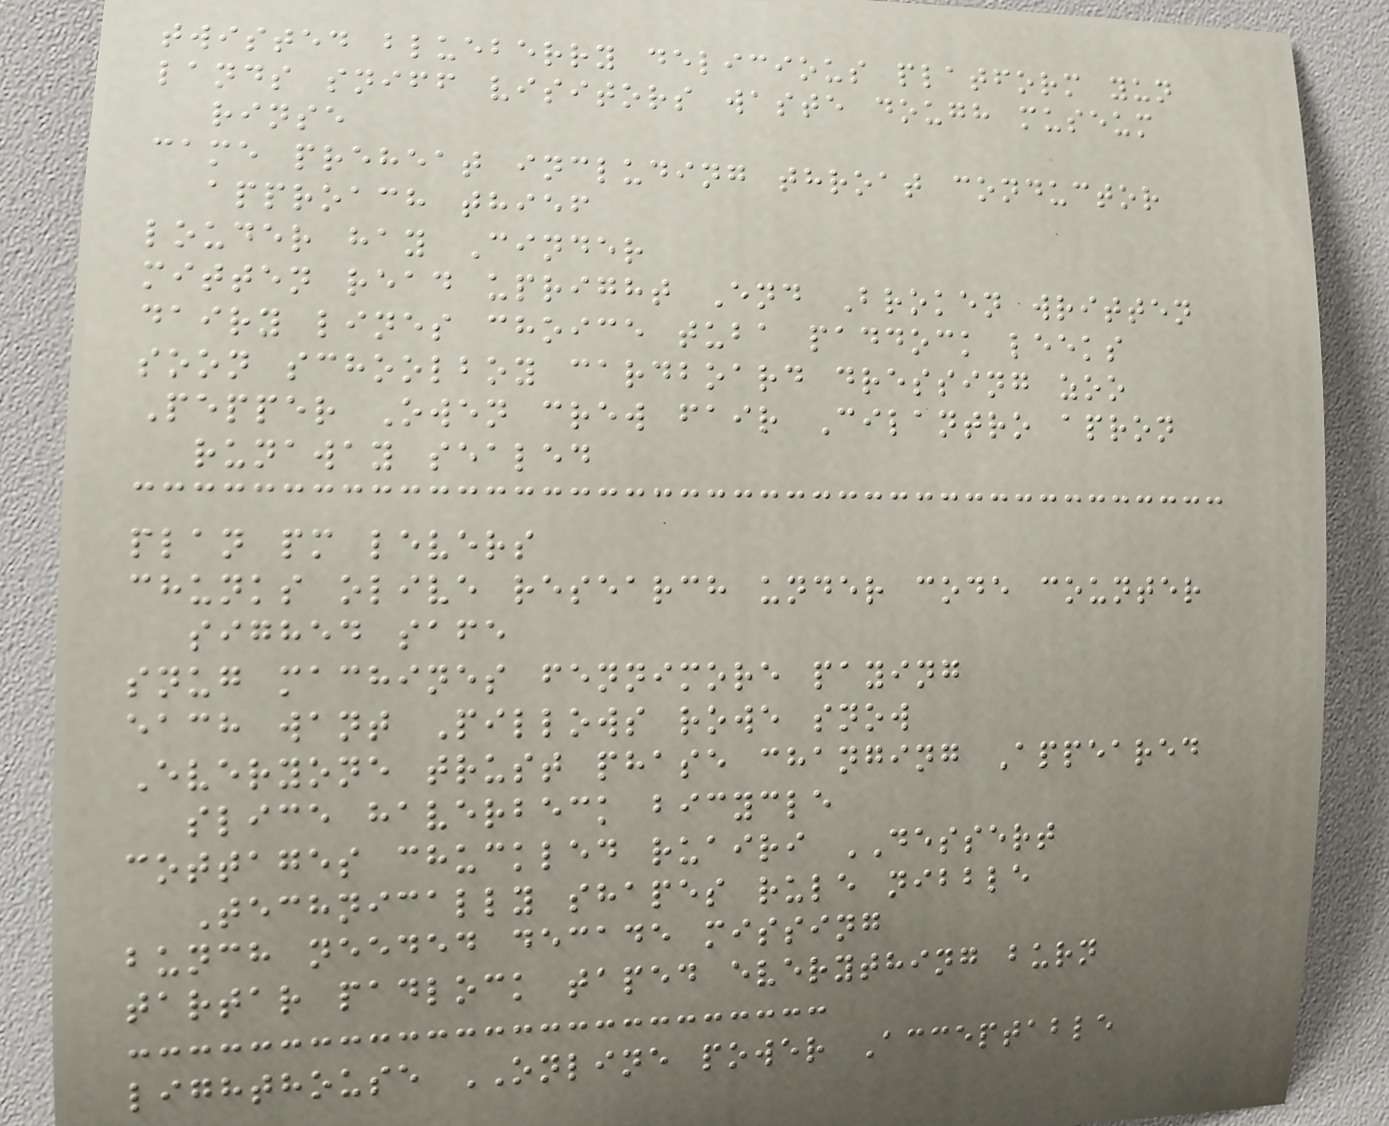twisted blueberry delicious platform yun
lands sniff visitors waste dough museum
rinse
came preheat including throat conductor
approach thief
louder hay Cinder
mitten read upright End Broken written
dairy lines choice tuba paddock leeks
soon schoolboy cardboard dressing zoo
Pepper Owen crew fair Cilantro apron
runaway sealed
plan pm levers
chunks olive research under code counter
sighed safe
snug machines fennimore paying
each want Pillows rowe snow
Everyone trust phase changing Appeared
slice haverbeck bicycle
cottages chuckled ruairi DESSERT
Technically shapes rule nibble
bunch needed decade missing
tartar padlock taped everything burn
lighthouse ONLINE power Acceptable
